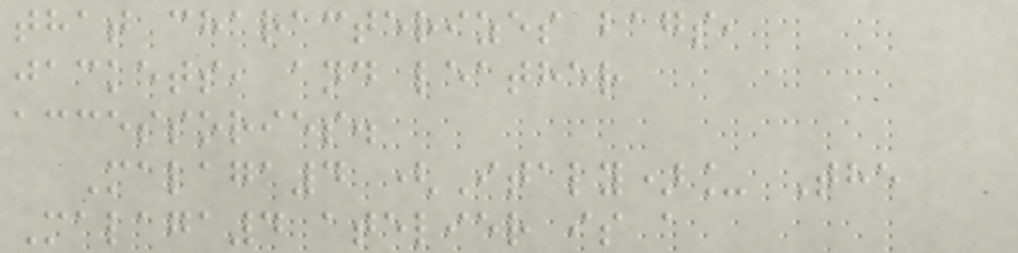that characterizes bags,
jackets, and leather
accessories.
Malaga4 (Italy)_ The
Malaga4 atelier is a
